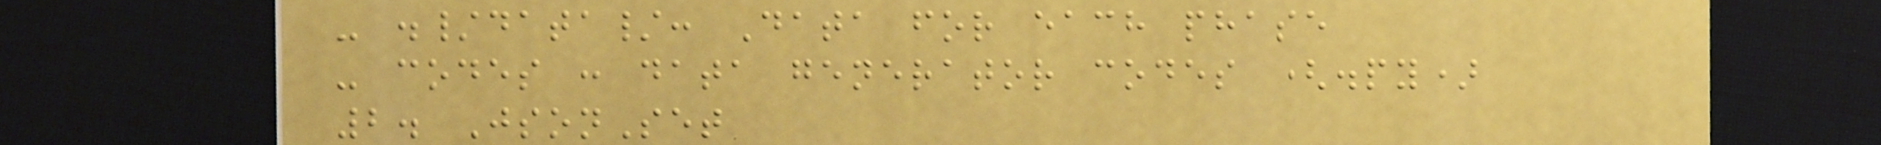- ./data/: Data for each phase
- codes : data generator codes (.py)
2. JsonSet
